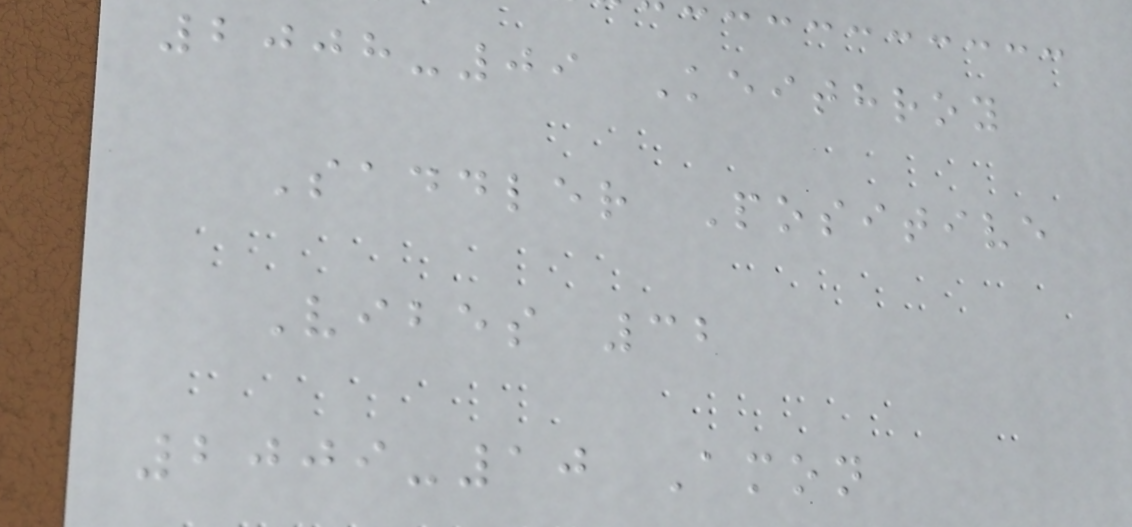2008-09 Keithroy
Saddler Positive
Vibes 32
2009-10 Amon
